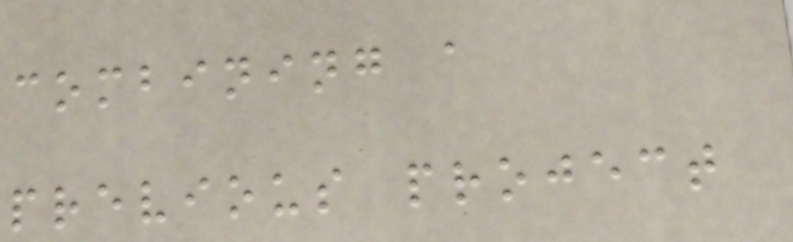combining a
previous project
